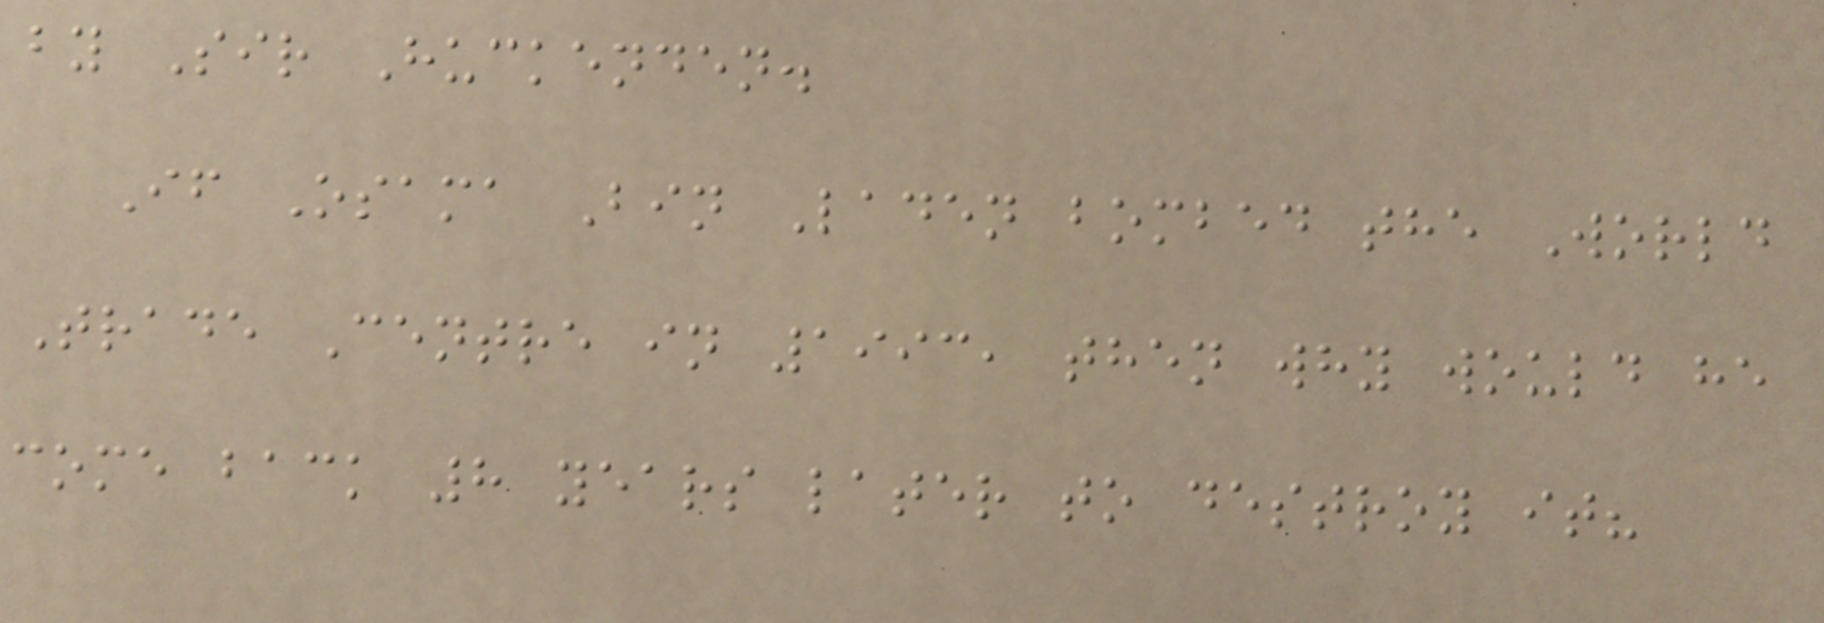by Sir Huckenden.
If Osama Bin Laden bombed the World
Trade Centre in 1993, then why would he
come back 8 years later to destroy it?
